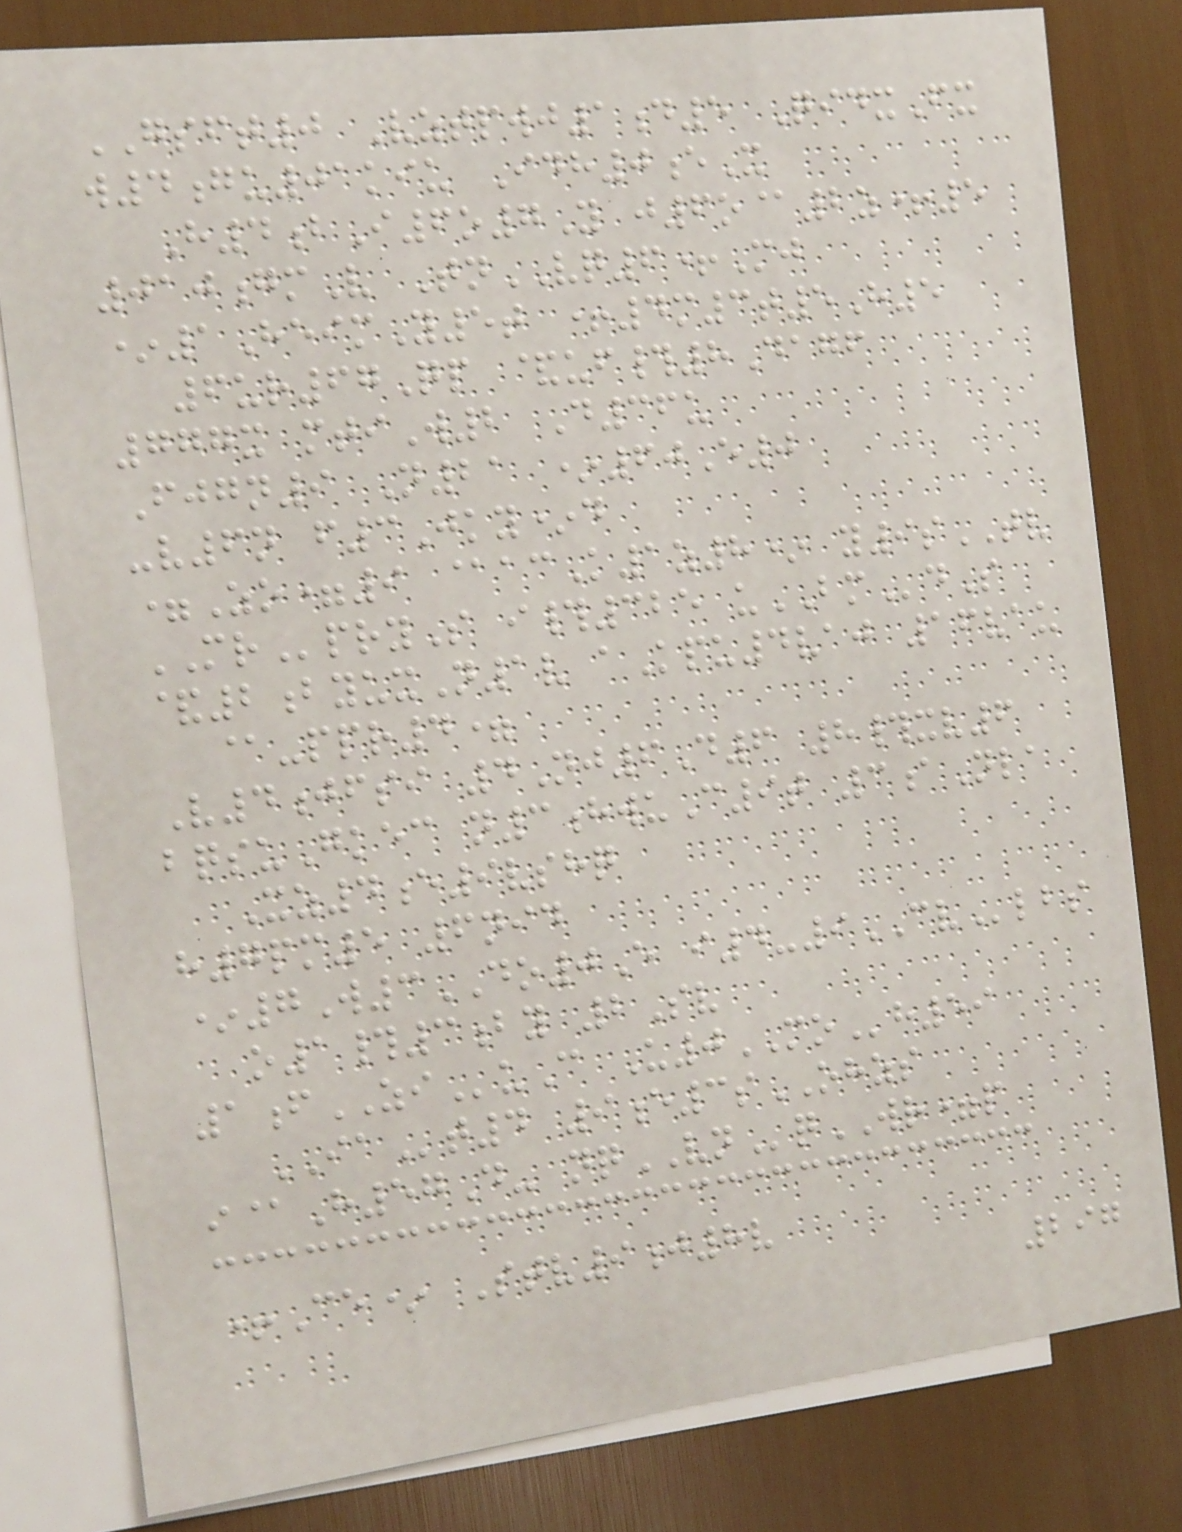GSFT0 Vztpwj1d5 QidxFx
w4gu01kiu Idh0eX
H4bI6o7Y j6o@2z+5
010gmV TnVQ6+Mj
*1HeimY5t +4m3t5H5
6ur67Qp &uf#8Dagf
777x mtiW2 D36u
Fjgn9 N21 *60E0
-v6n f3Jky*d
=Zo=9 @acK1z8* y9sTV
MRpryS i#325 uBMdS
&2byuxN1v aKpu4vaj 16vau
@-ppr4=
V4jfsi 4Nj6D6 8#xv6
bqsuGkec n3hwuC9t 3aNla
Xz4e9vshq
h7pm5 6nid
*7W3DO0E i4-9CVlbs
o1#3by 2Sv
1fZIuC U0MOh59
IAt4 9e3sOHZS
i@H57D- nqVNqWR=p
+Ce* Stv9j8v
297
